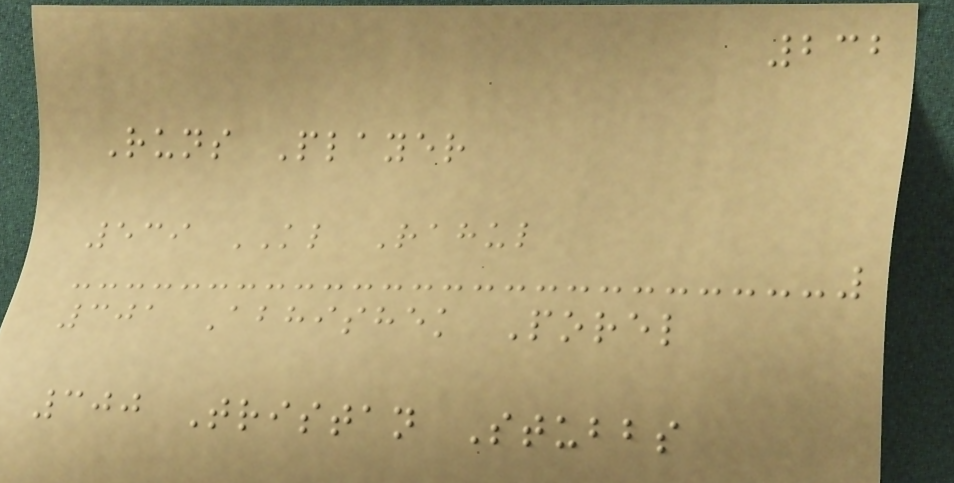232
Runs Player
539 KL Rahul
301 Abhishek Porel
300 Tristan Stubbs
